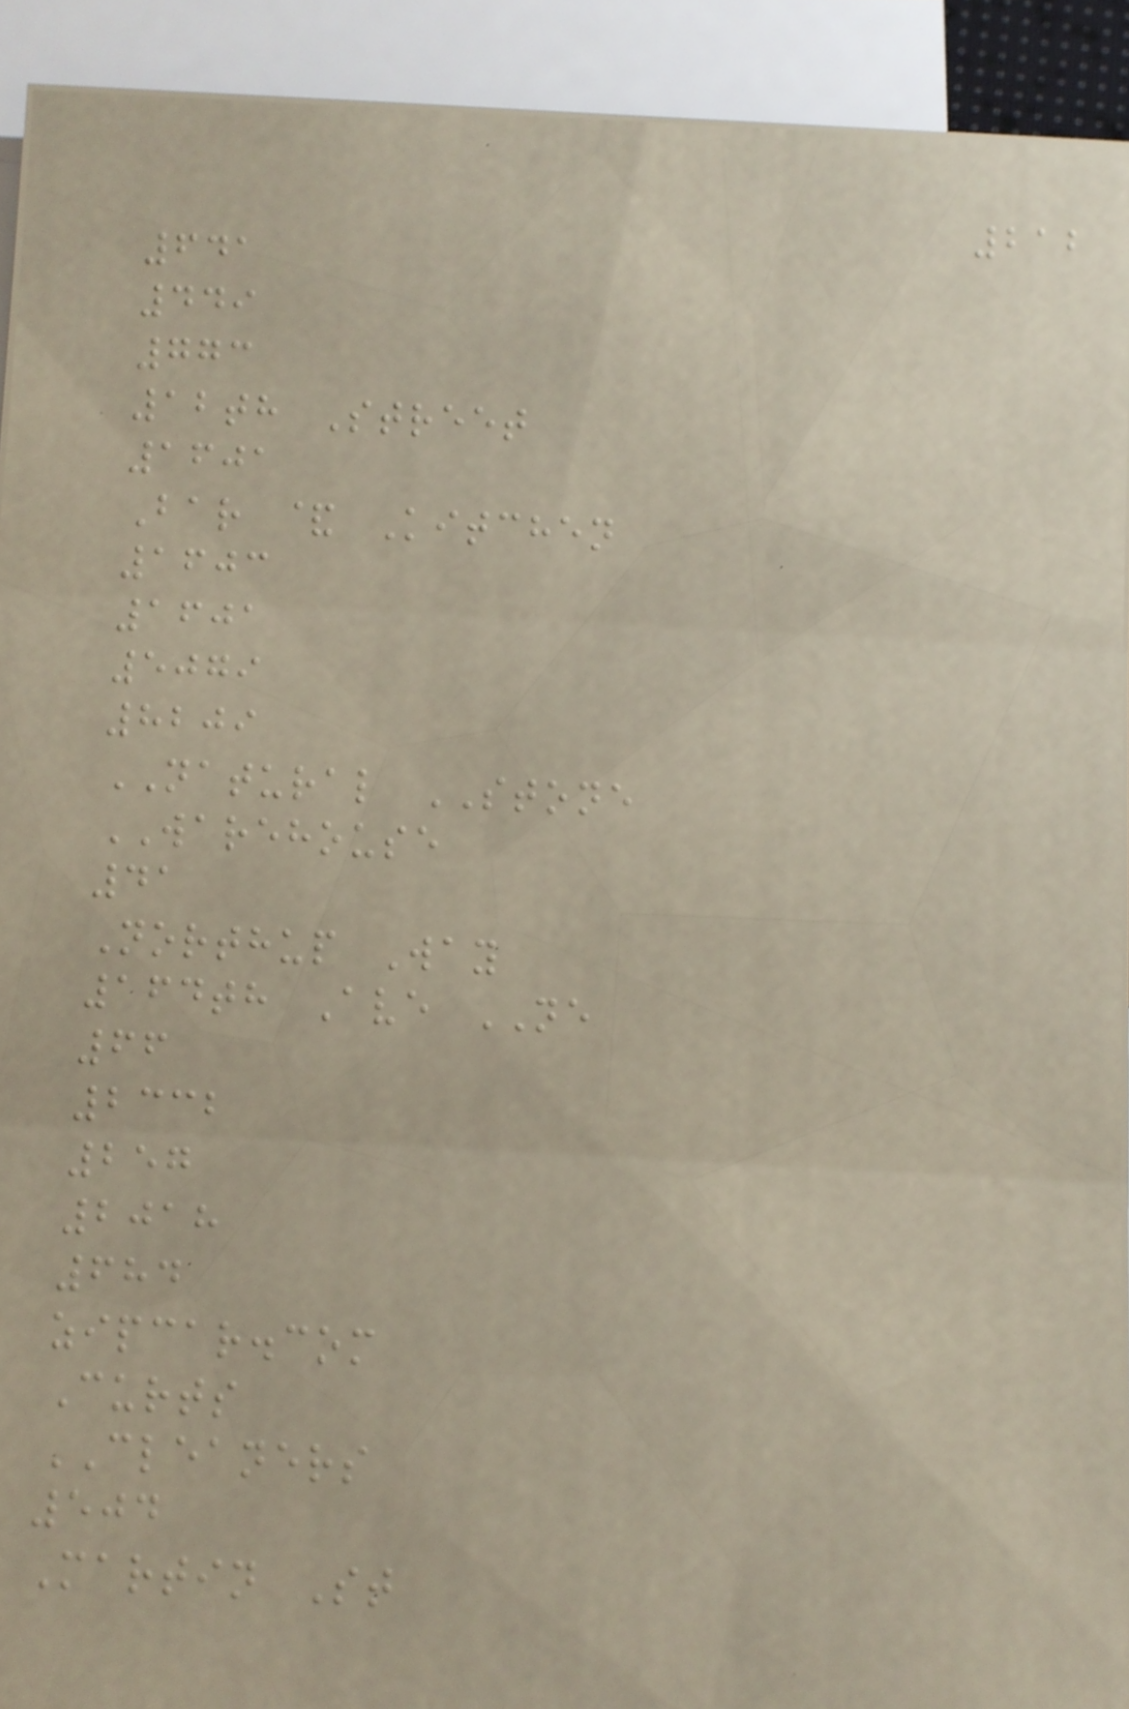212
641
449
773
12th Street
1601
Bar & Kitchen
1603
1601
5079
8209
NATURAL STONE
WAREHOUSE
41
Northup Way
164th Ave NE
66
2332
257
2018
684
zipcar.com
Curts
CLEANERS
504
Martin St
